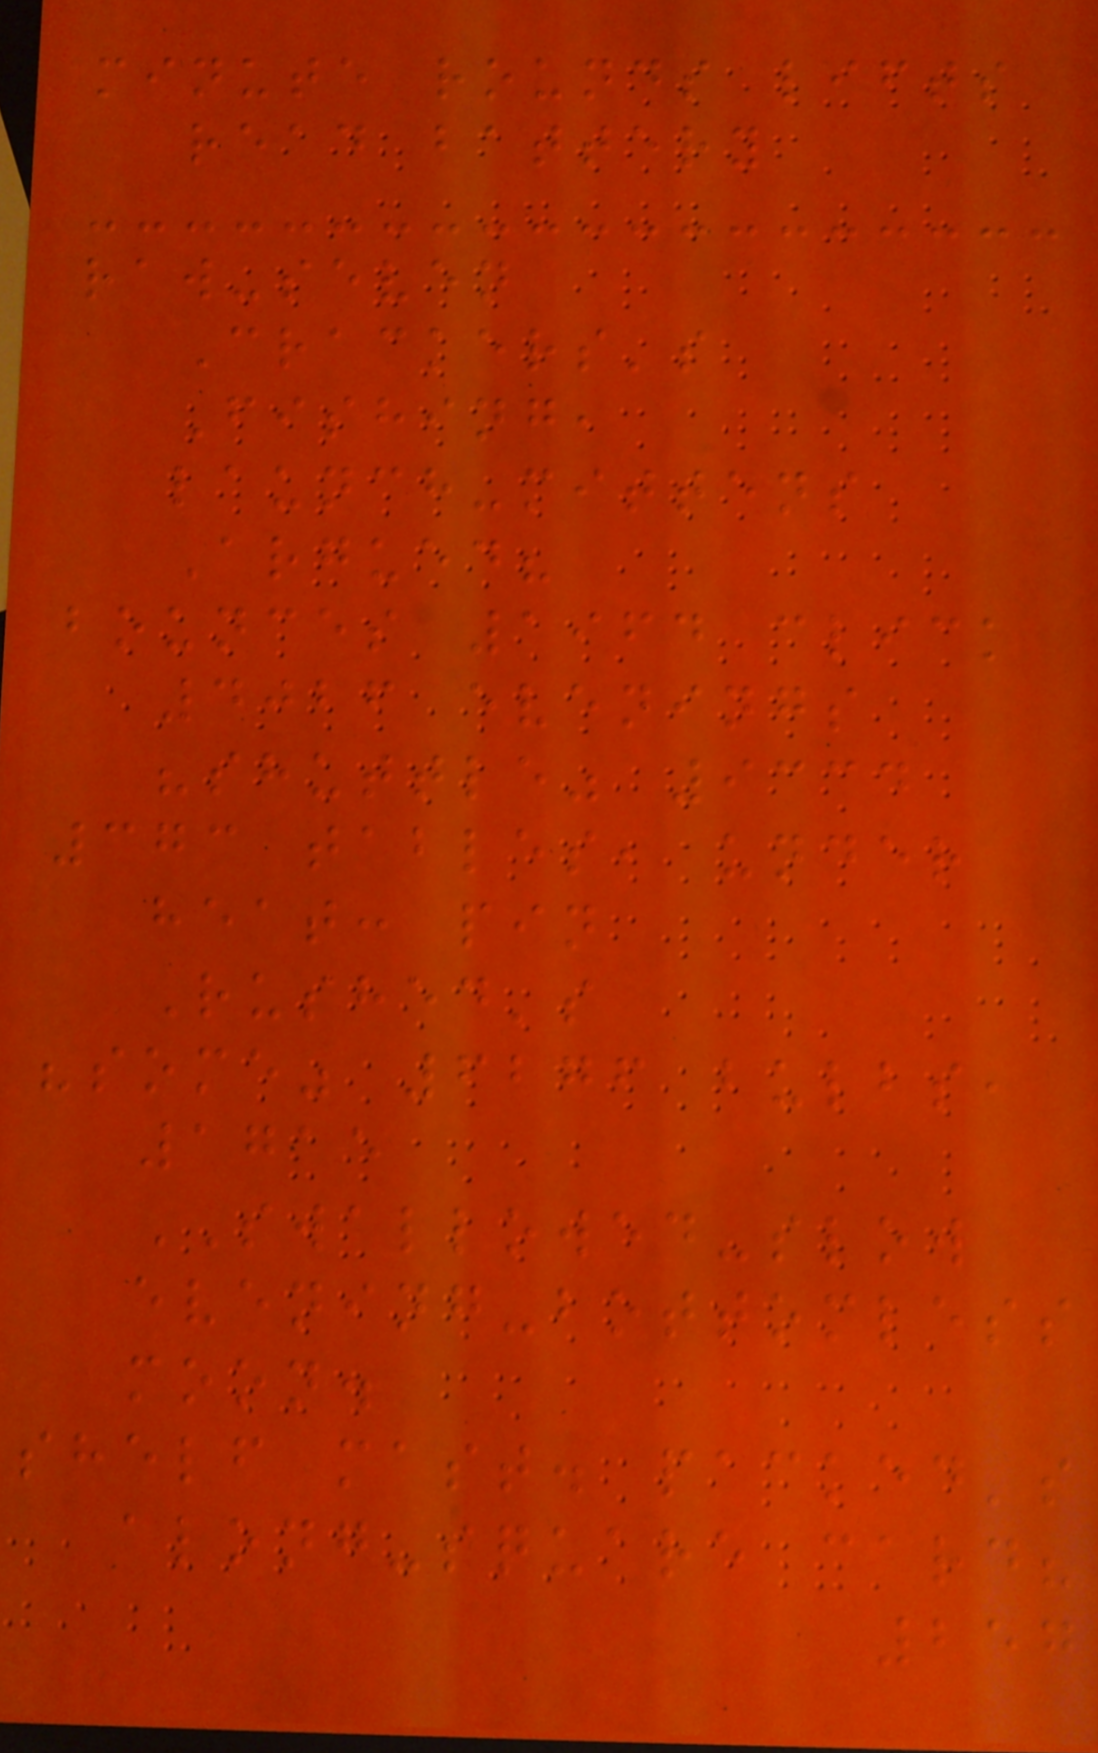minute rounds lifts
read battery
raw-seven
Crackers's
Fishing,
launch-mittens
Argued?
bounces 1964 click
4026 evenings
"shuttle" 9334
373 tables, under
heat: pin
Rushed's
"some" 6276 bulbs,
1715
SWALLOWED-slow
evening-bottomless
moon.
shelf mast. packed's
along-square card?
257
